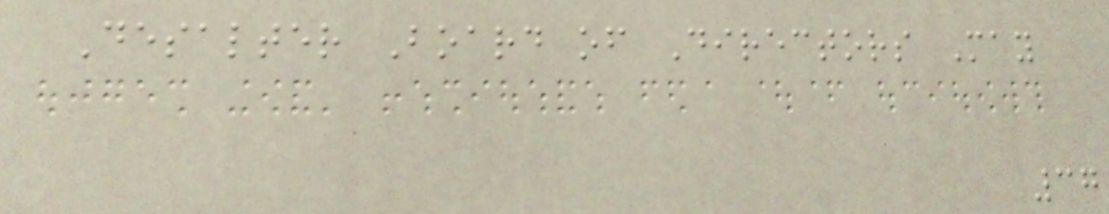Desalter Board of Directors May
37
